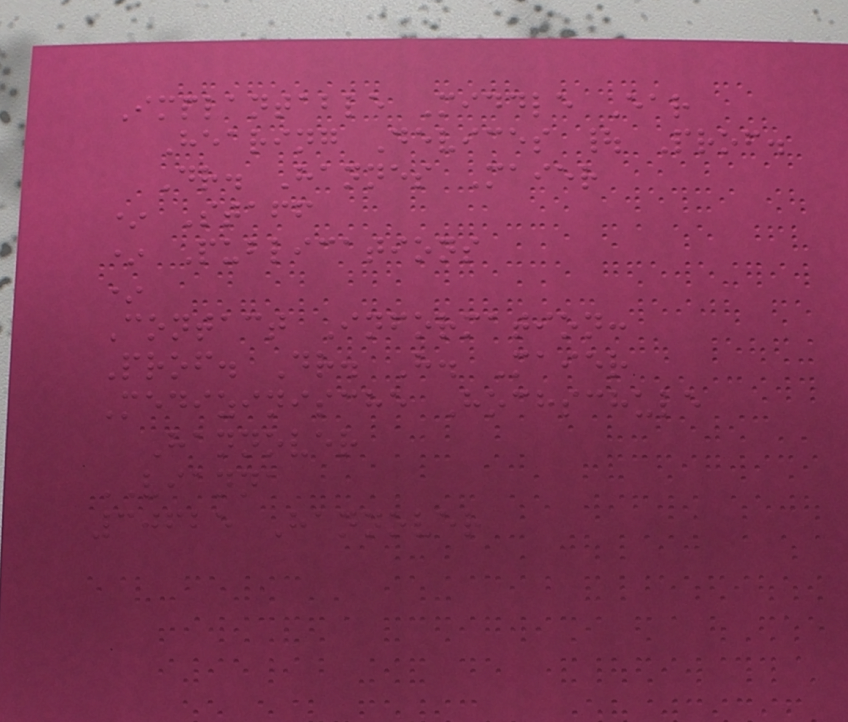Implantable Middle Ear
Hearing Devices | Prof.
Dr. Hannes Maier
* Staff
* Publications
*
Contact Information:
Prof. Dr. H. Maier
Medizinische Hochschule
Hannover
VIANNA
30625 Hannover
